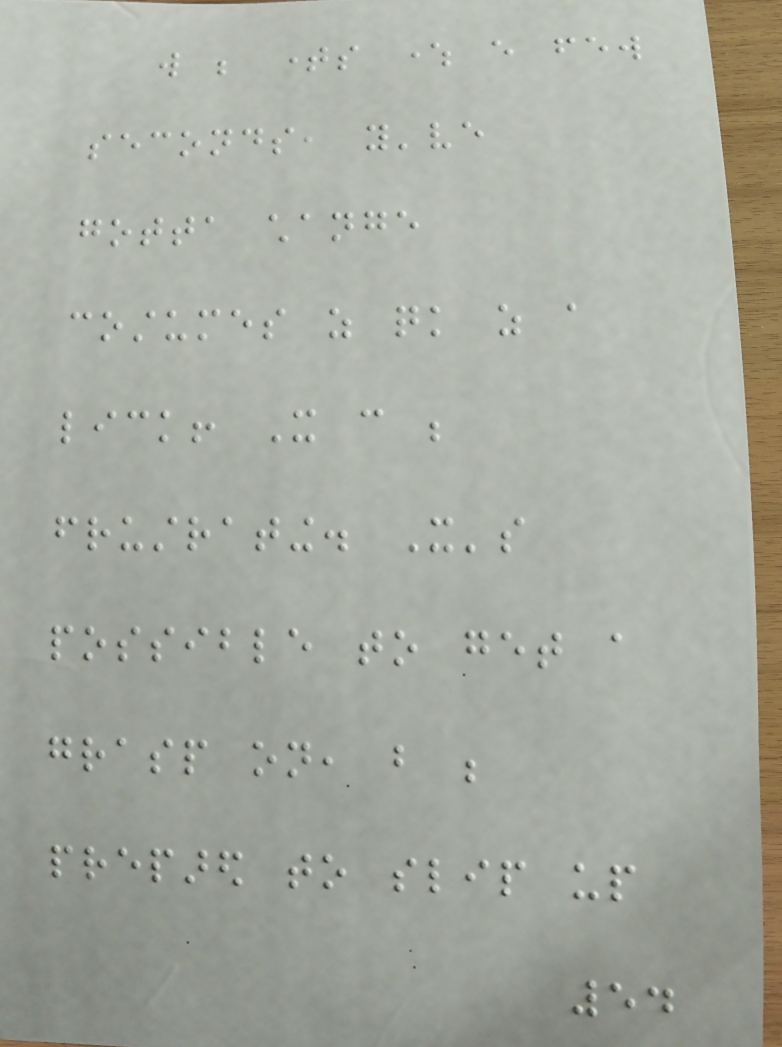will be times where every few
seconds, you've
gotta change
costumes as quick as a
lick! It can be
frustrating. It's
possible to get a
grasp on, but be
prepared to slip up
54
